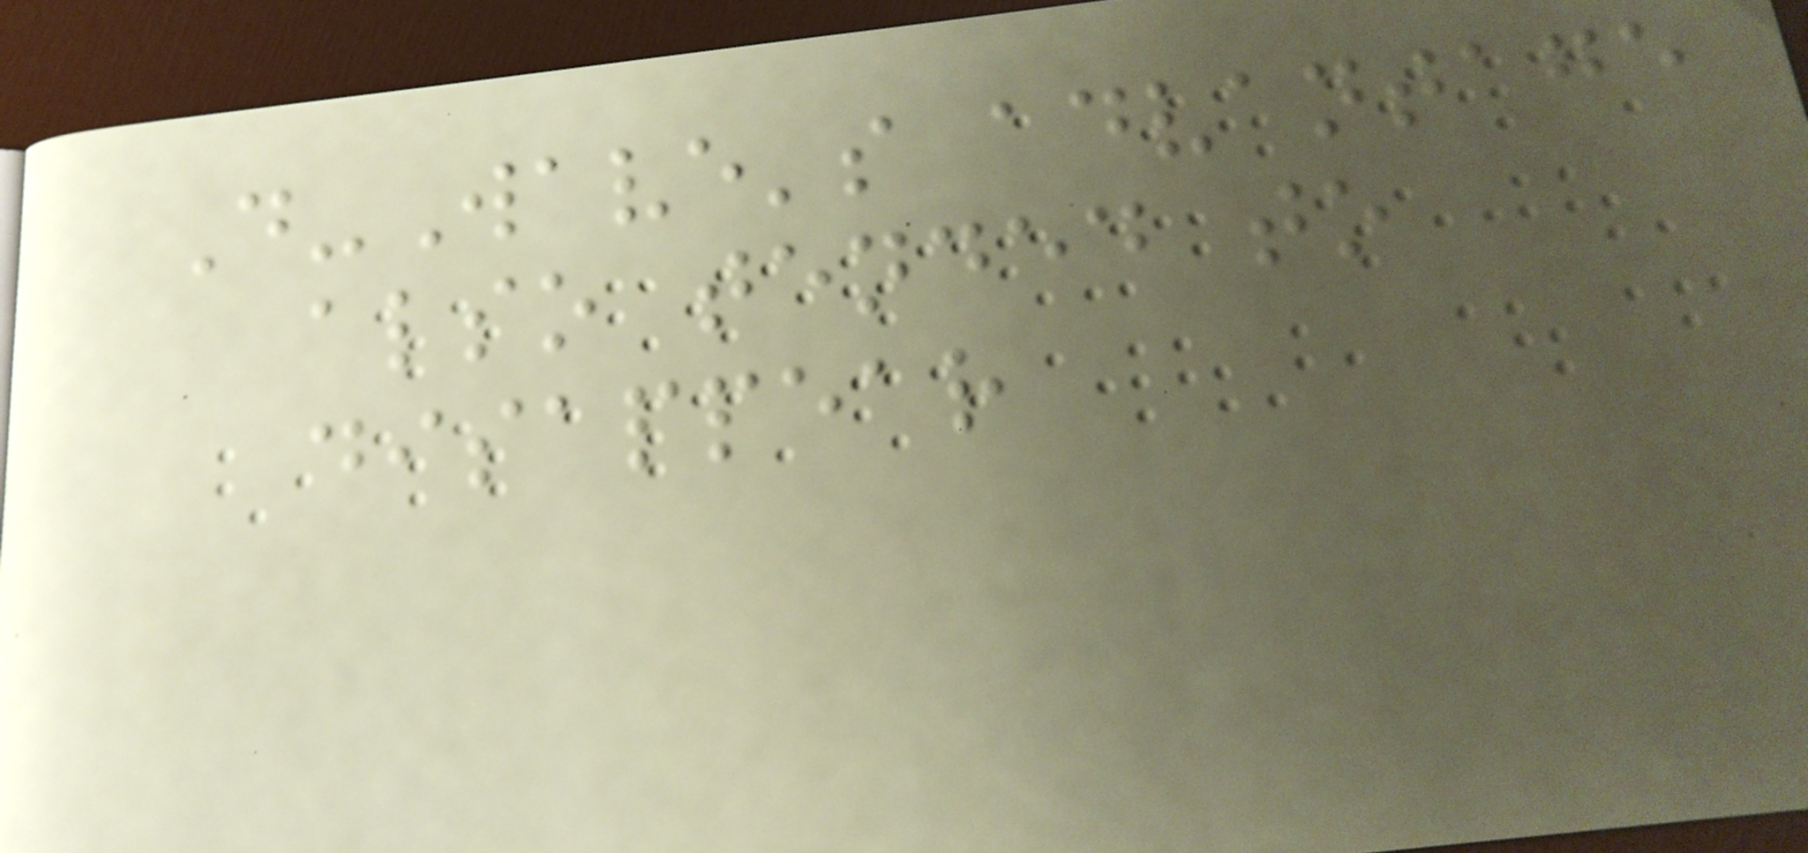D-Wave's advantage
also tended to
disappear
